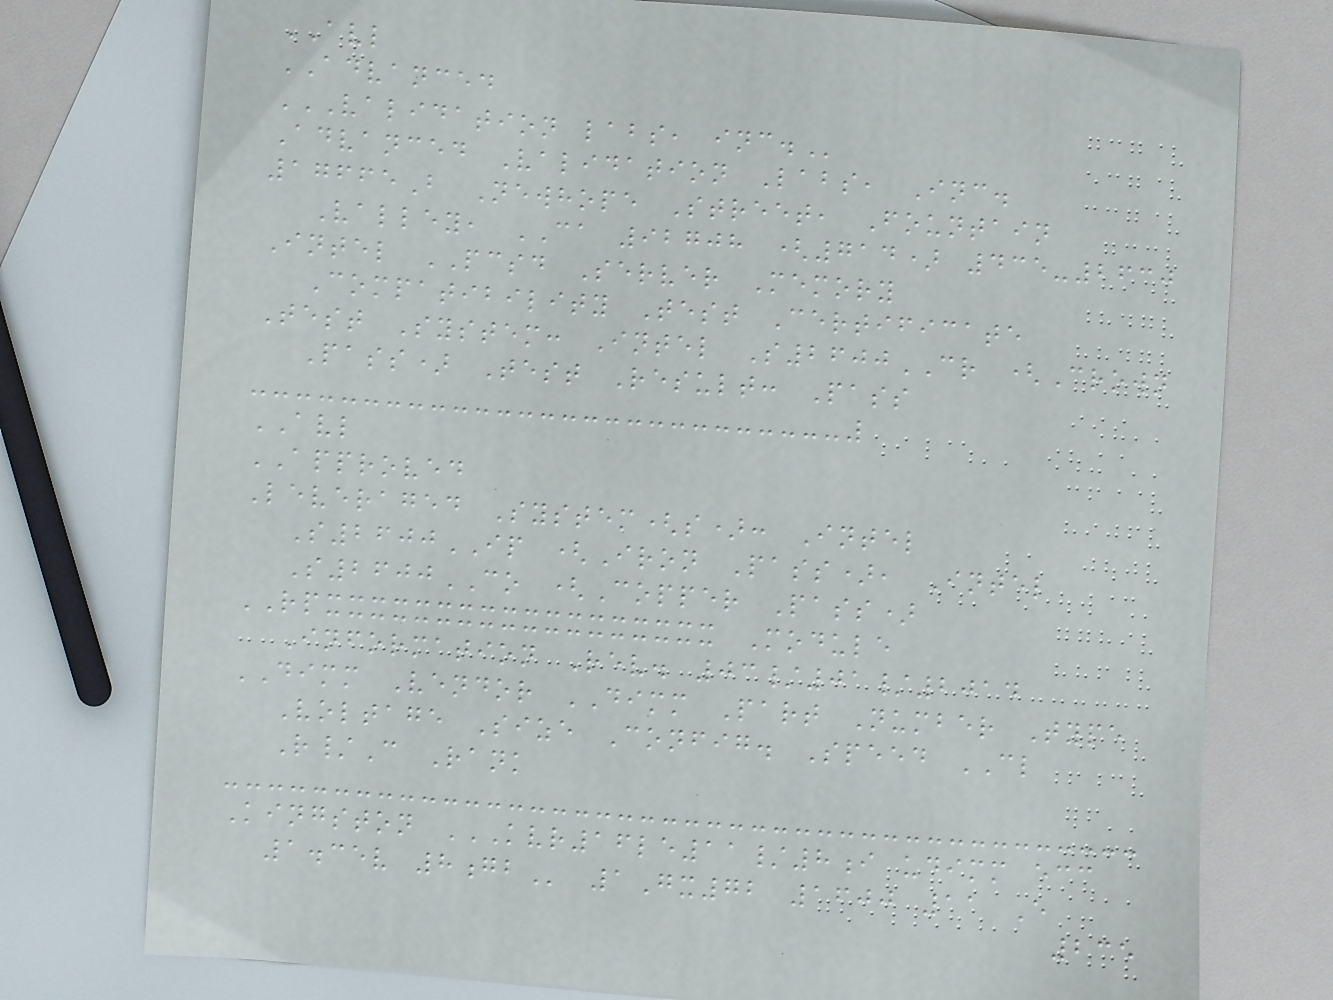AVL
ADVANCED
VALIDATION LABS, INC.
Advanced Validation Labs, Inc.
17665B Newhope Street, Fountain
Valley, CA 92708 (714) 435-2630
Intel PCSD Server Memory
Compatibility Test Certificate
Test System: Intel S2600CR (Crown
Pass) Test Result: Pass
AVL
APPROVED
Leveraged System(s): Intel
S2600IP (Iron Pass), Intel
S2600CO (Copper Pass)
RPXXXXXXXXXXXXXXXXXX Module
Information Rev. 03/01/2014
DIMM Vendor DIMM Part Number Type
Voltage Size Config. Speed CL
R/C Rank
Kingston KVR16LE11/8I UDIMM ECC
1.35V 8GB 1Gx72 1600 11 E
235
